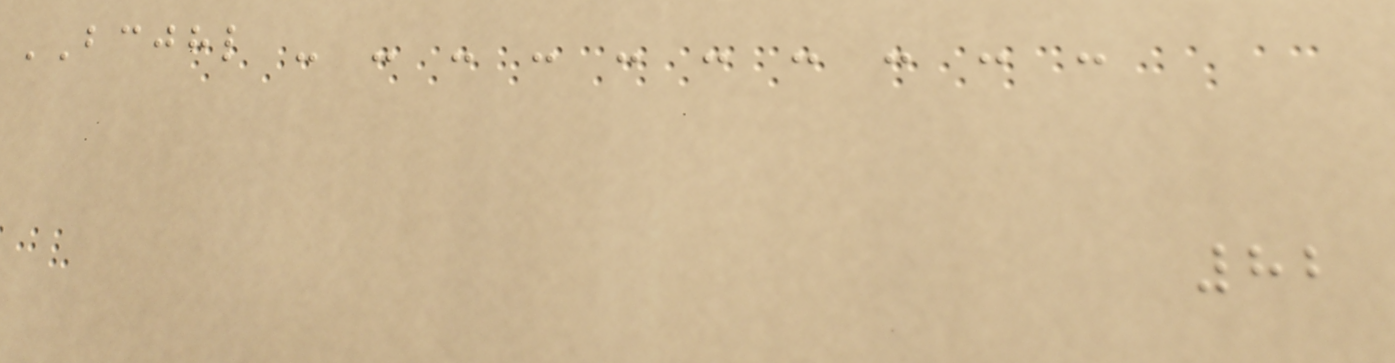BCJHL - - - - - - - - - -
82
